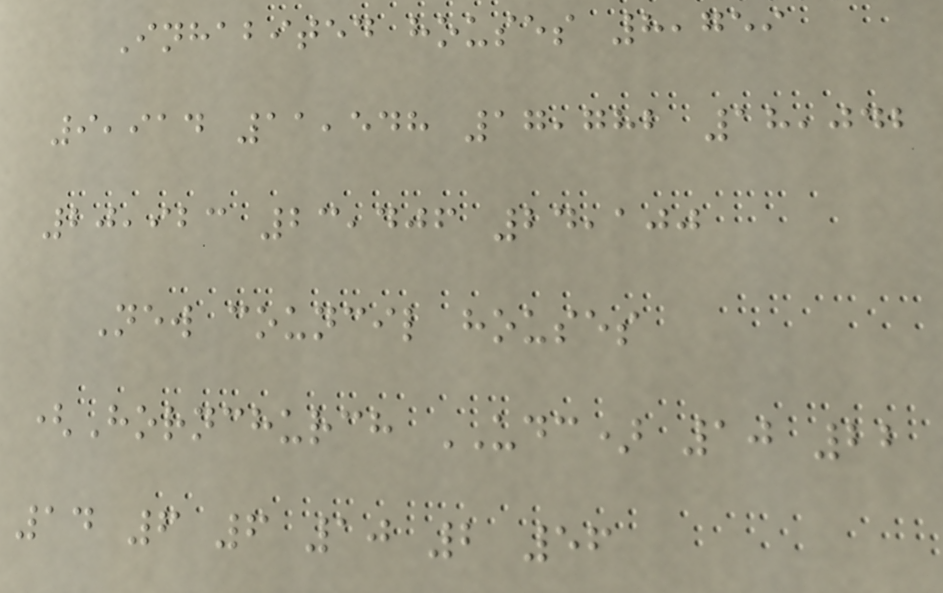Inhabited houses 8,759
9,914 11,548 17,782 18,042
20,923 23,406 24,100
New council houses
(Hornchurch UDC) 10 22
14 6 6 10 2 56
